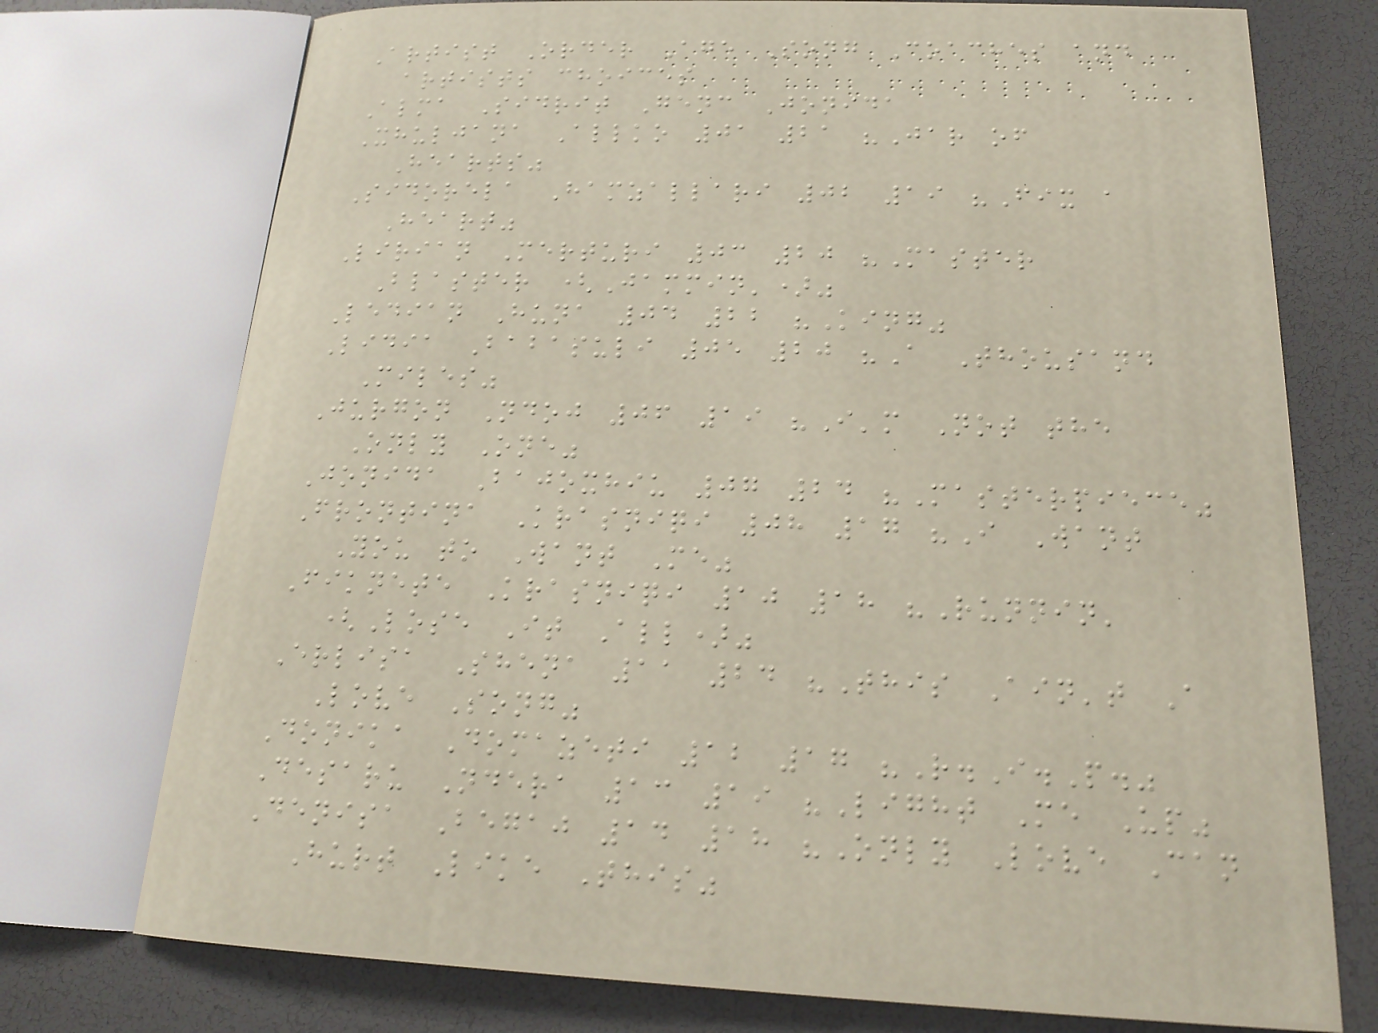Artist Order Age Song Coaches and
artists choices
Alma Sidrit Genc Jonida
Xhuljana Allko 01 21 "Jar of
Hearts"
Sidorela Hamzallari 02 19 "Fix a
Heart"
Lirian Merturi 03 20 "Master
Blaster (Jammin')"
Ledian Huna 04 22 "King"
Lidia Babasuli 05 20 "A Thousand
Miles"
Jurgon Ndoj 06 19 "I'm Not the
Only One"
Jonida Bajoxhiu 07 24 "Masterpiece"
Frontina Krasniqi 08 17 "I Want
You to Want Me"
Fiknete Krasniqi 10 18 "Runnin'
(Lose It All)"
Erlisa Shena 11 24 "This Ain't A
Love Song"
Donika Domazeti 12 17 "R.I.P."
Desaru Ndera 13 19 "Light Me Up"
Denisa Begaj 14 18 "Only Love Can
Hurt Like This"
